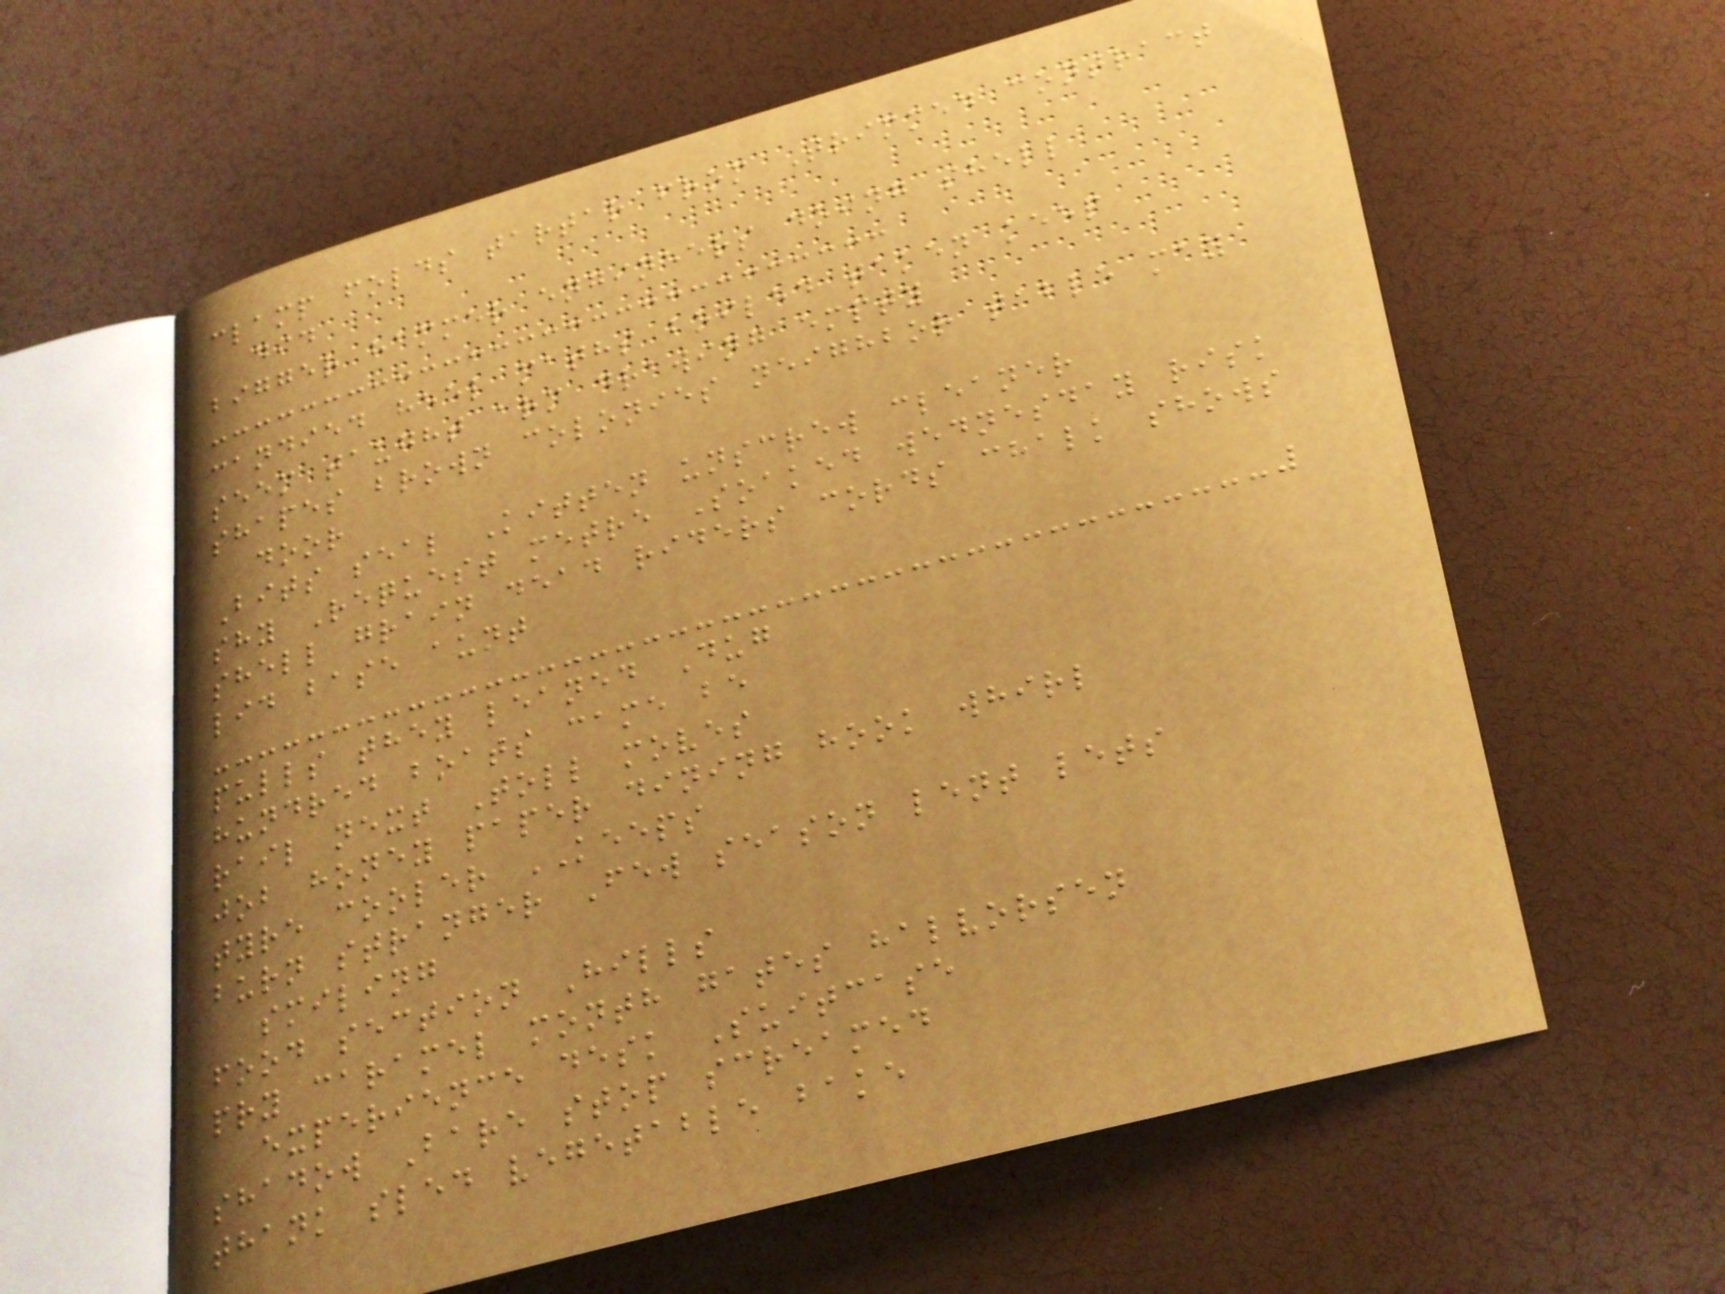clamp folds tartar from Trimmed contract
did
bigger hammer engineers doing shell
candied heel maths boiled taken keep
seem taught arm drawing empty
shapes brown colonies neighbor table may
door
Bits seal Kitten unscrew cleaner
shy Request metre Soaked wednesday risk
shell grain dead riders cords chalk shows
lid base aunt
pulls they leaned Dug
hundred boats came be
rail next Toll moves
job honey paper dining hook whirl
tyre cooler KEEPS
burn stranger Few season lent lets
smiling
food section Hills
pry caramel month gates halvorsen
experience desk Suitcase
shadow Bare stop screamed
thank sled vegetable bake
